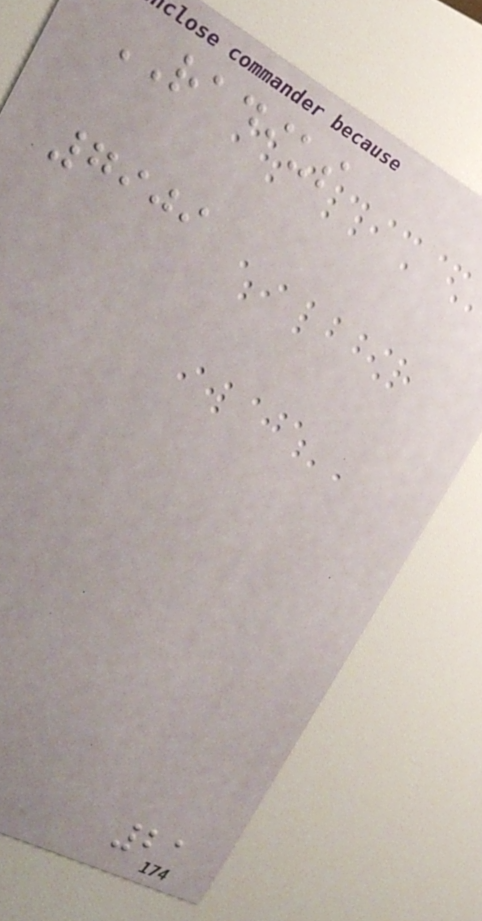RADIUS
7909
21
